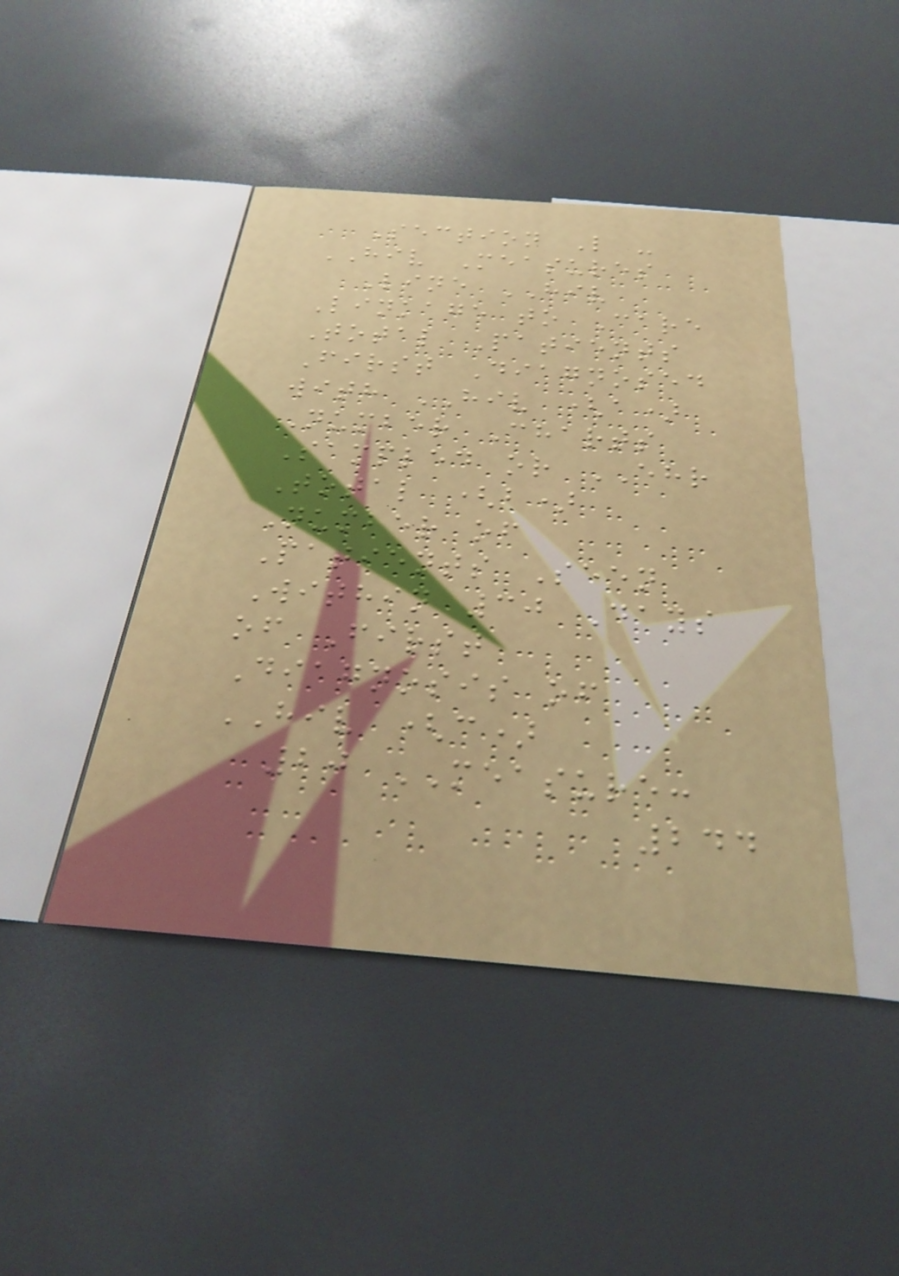Section L -
HIV Measures
Line HIV
Linkage to Care
Total Patients
First Diagnosed
with HIV (a)
Number Charts
Sampled or EHR
Total (b)
Number of
Patients Seen
Within 30 Days
of First
Diagnosis of
HIV (c)
20 MEASURE:
244
